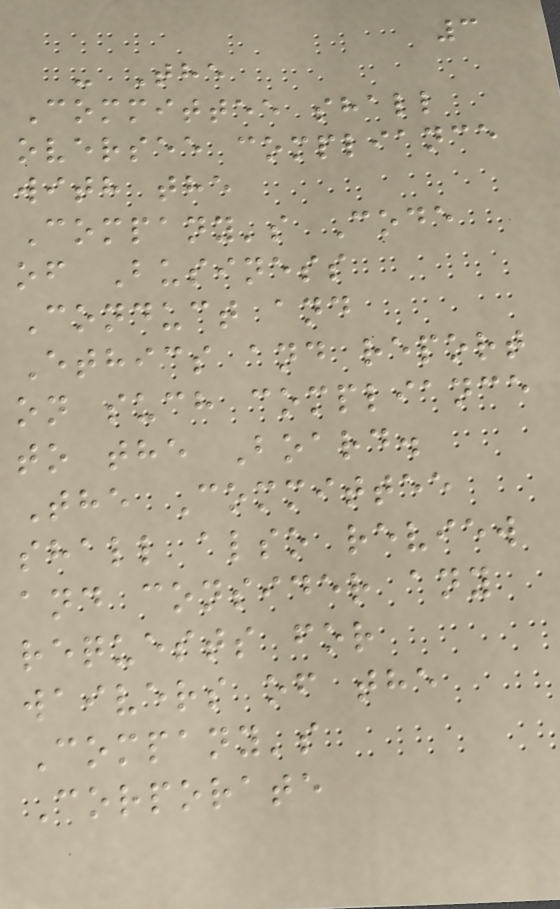3
- The
Committee shall
oversee compliance
with the
Company's Code
of Business
Conduct and
Ethics and report
on such compliance
to the Board.
The Committee
shall also review
and consider any
requests for
waivers of the
Company's
Corporate
